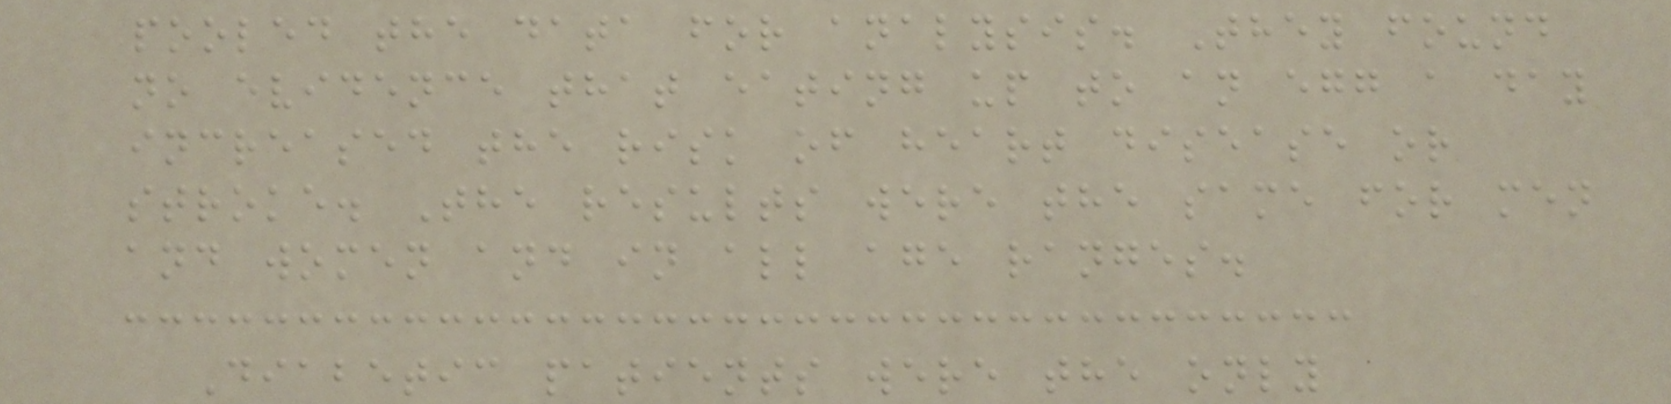pooled the data for analysis. They found
no evidence that eating up to an egg a day
increased the risk of heart disease or
stroke. The results were the same for men
and women and in all age ranges.
Diabetic patients were the only
